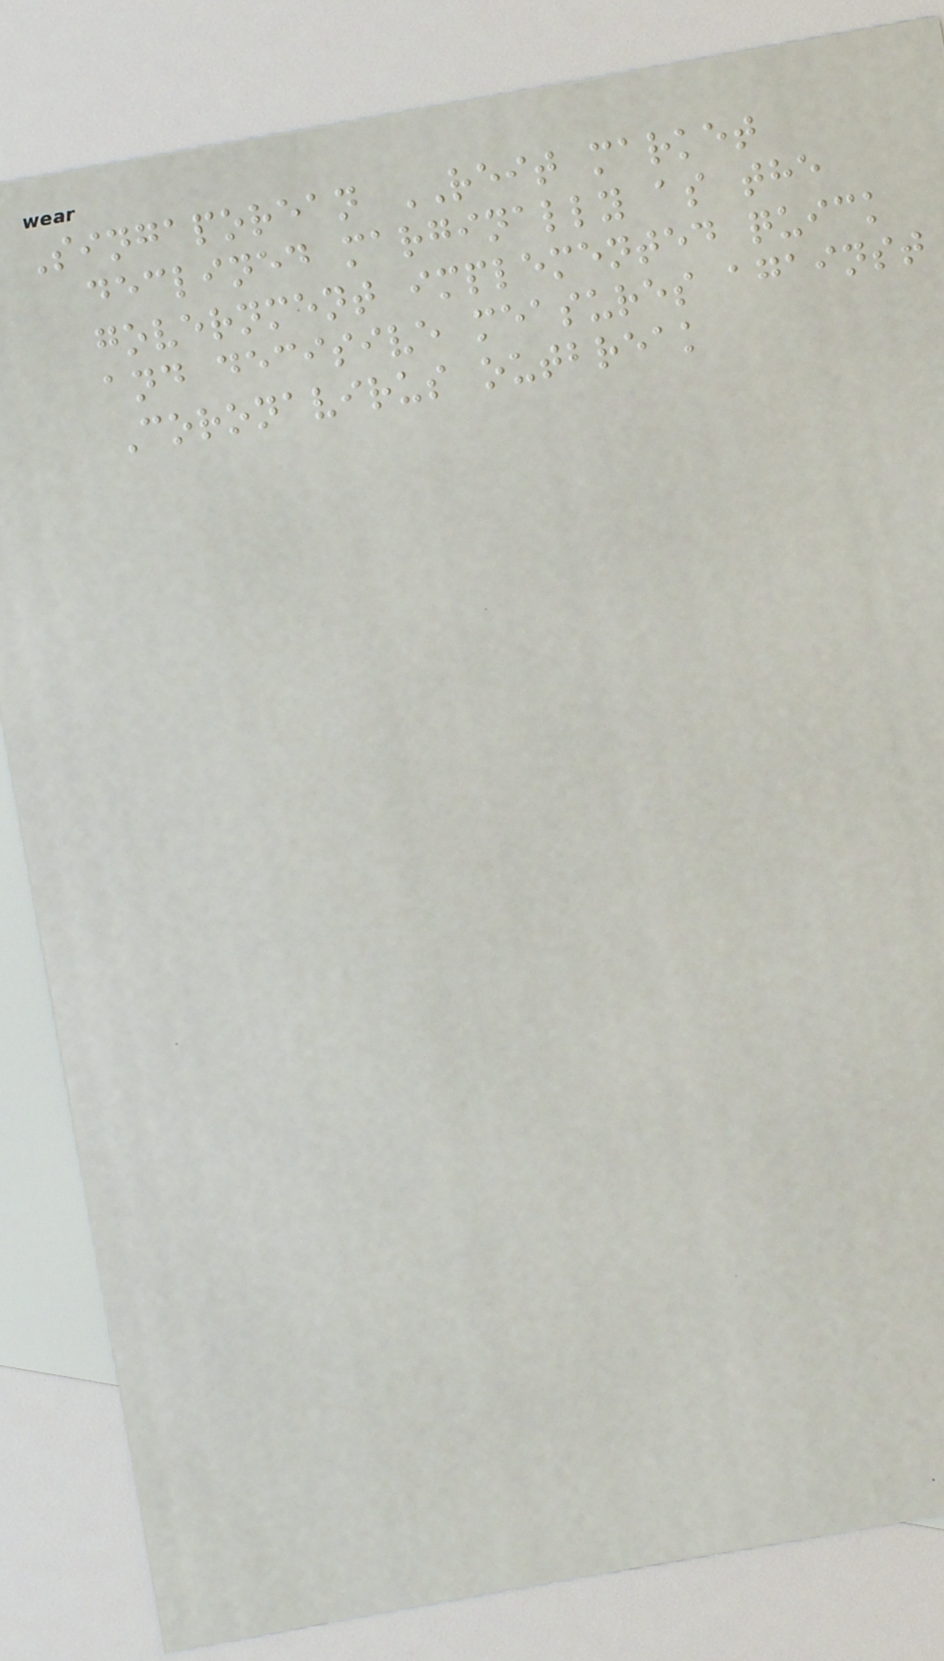Singaporean REIT market
declined marginally as the
government implemented quick
and decisive measures against
Coronavirus outbreak
